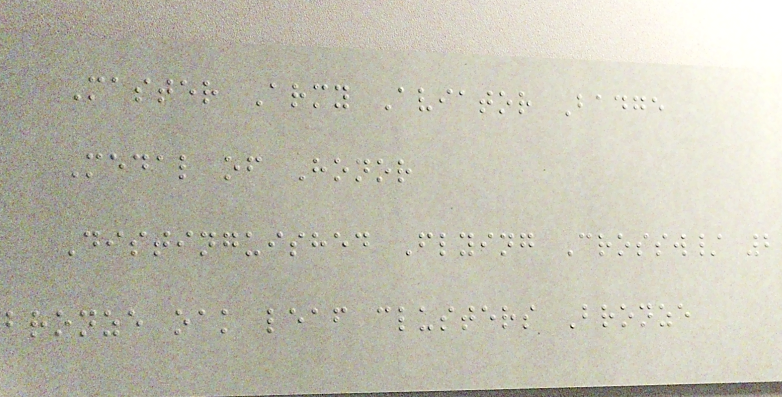Master Army Aviator Badge
Medal of Honor
Distinguished Flying Crossw/ 2
bronze oak leaf clusters Bronze
